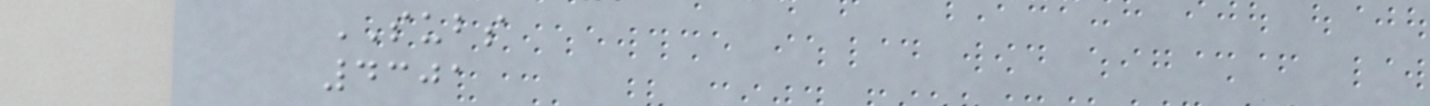SUBS
4301
